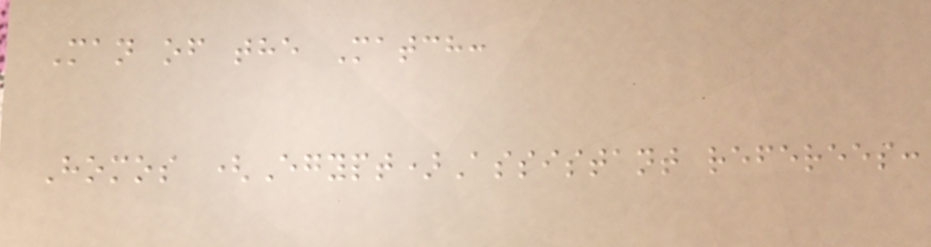Man of the Match:
Homos (Egypt)Assistant referees:
